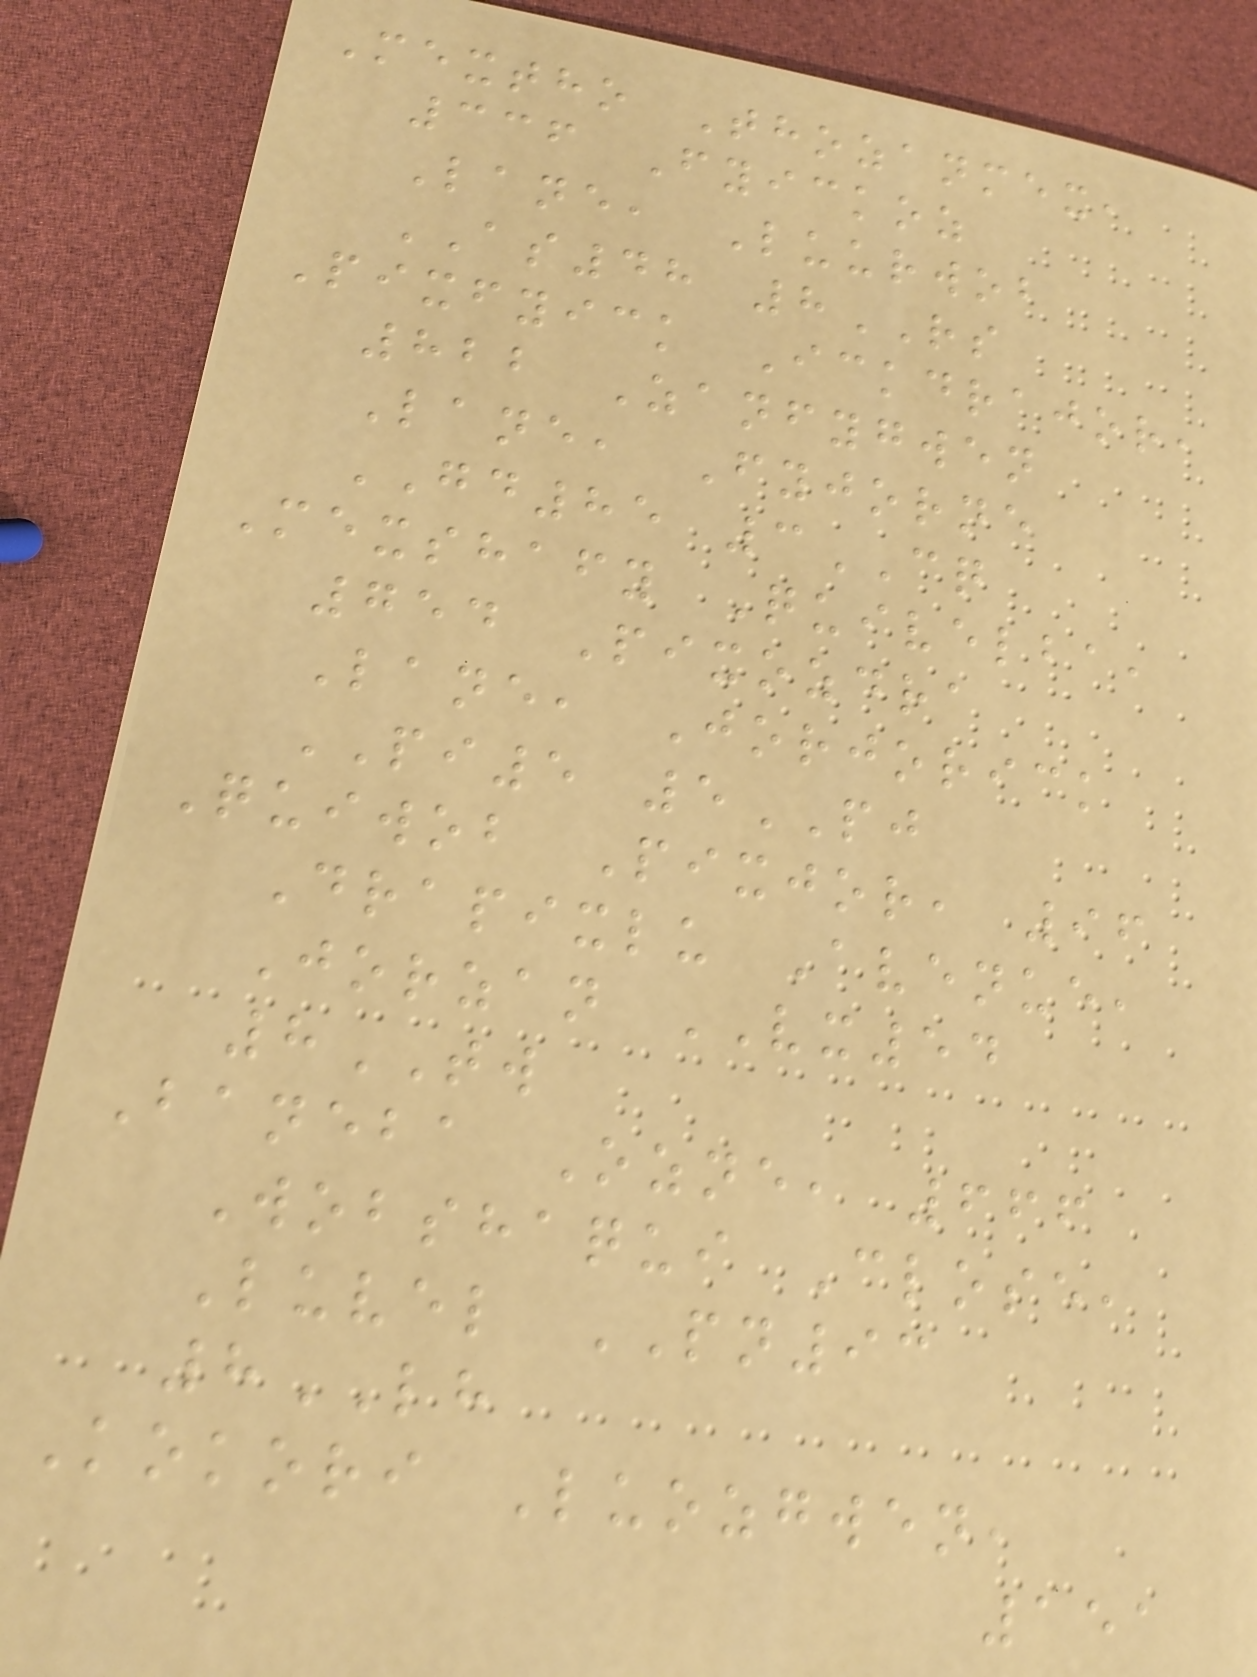Mextho Thozanmex,
336 Fyickoz
Lane, Luurwob
AS48 8RS
Pixfyick Ickdrajor,
822 Zanfygwen
Lane, Fyjorne
GD85 3CQ
Mexshafy Quivelba,
754 Pixozdra
Lane, Jorjorick
PI5 5PJ
Quiwob Pixjor, 96
Drapixlu Avenue,
Jorzan VX54
8TW
Baneba Ozne, 666
Wobshaqui Close,
Luvel PN93
8LH
Kokori Luozgwen,
151
